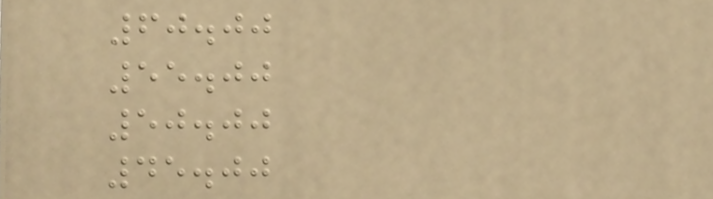60.00
55.00
50.00
45.00
